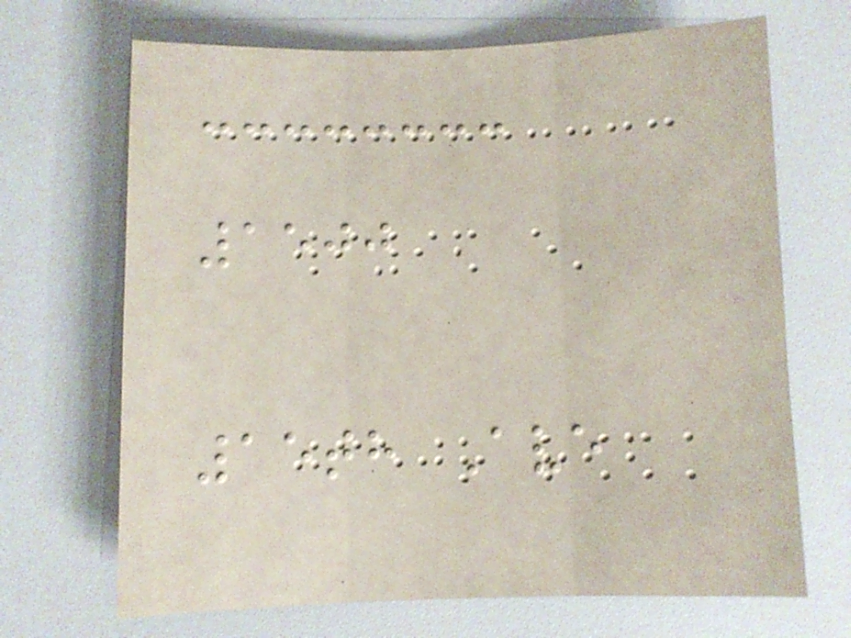1500
15th Ave
